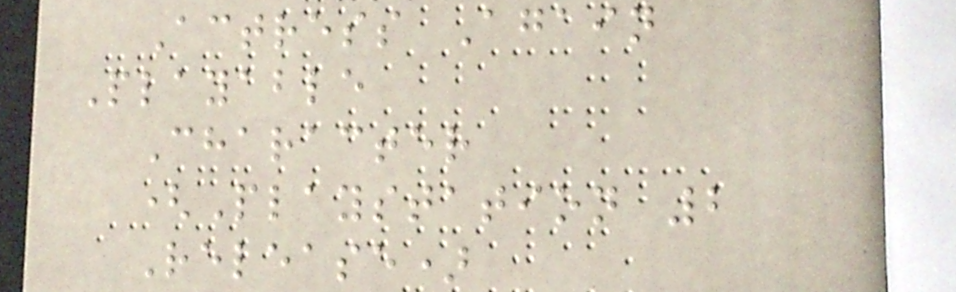Actress Again
Playable
Character
(Playstation 2
Release)
